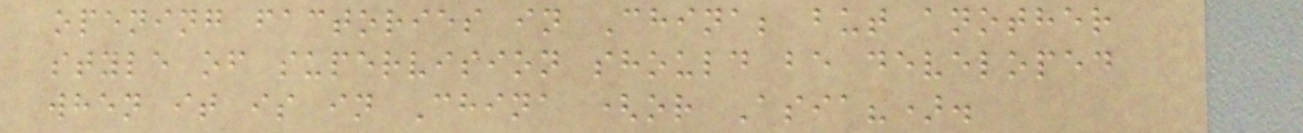opening factories in China; but another
style of supervision should be developed
when it is in China (or Asia?).
